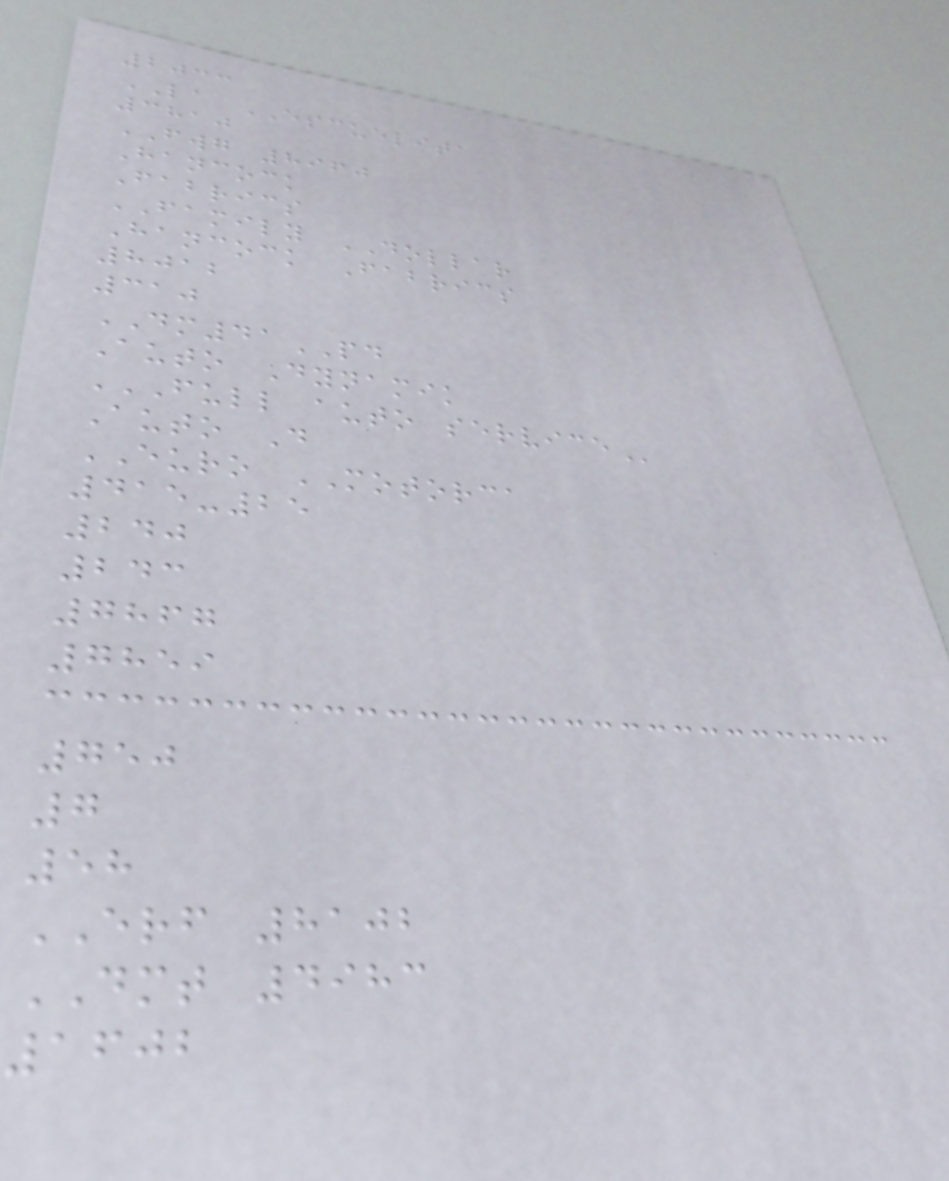2033
LA ESCUELITA
3810
FWG 8960
Hancock
Fabrics
FAMILY DOLLAR
Hancock Fabrics
8012
310
DM41PD
Auto Dynamik
FULL AUTO SERVICE
Auto D
EURO MOTORCA
415-25
240
243
7867
7859
750
7
58
ERF 8102
DMT 4983
1602
